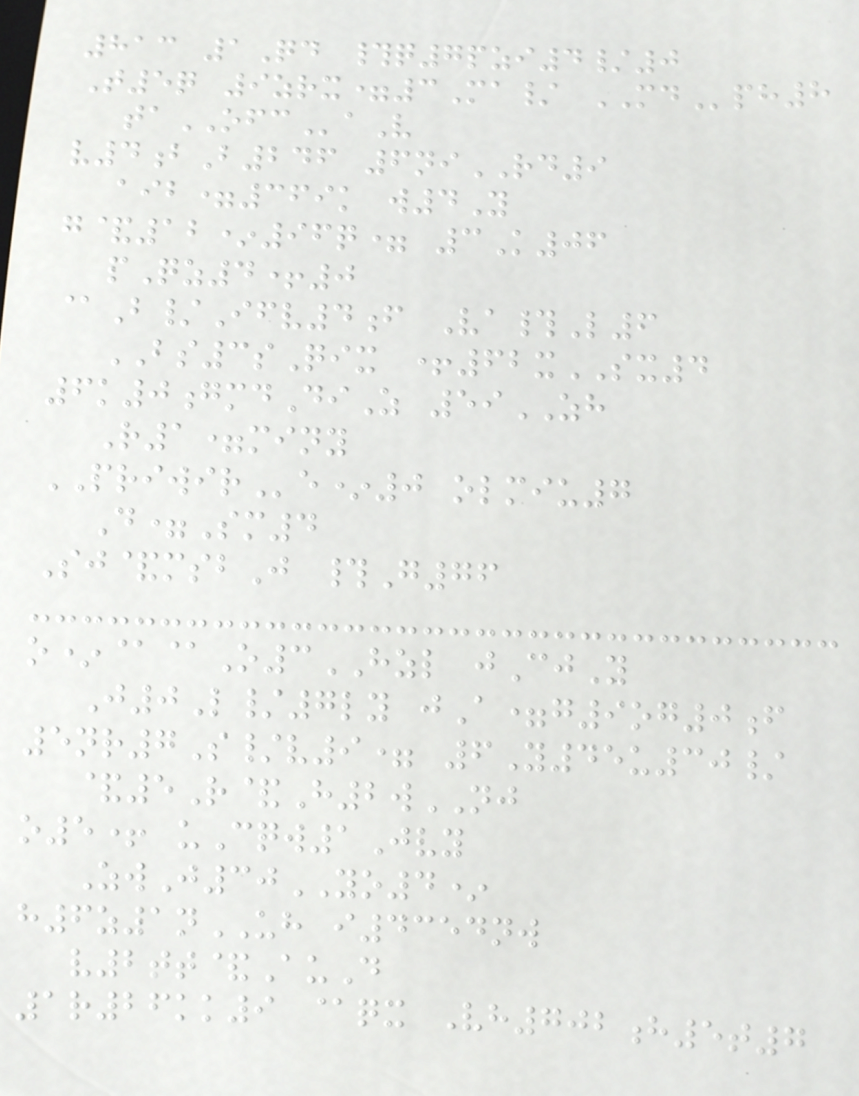813 1Qd #q7pzi4/0
T5q 9zrx=3Ma/ MDph8
taOFCaV
v4bB246 6niRD9
aib=369k w4Y
g&12*96q= 3K06
pQz4+0
@B/Ifv4f Va#L6
BS3sQix +62xSX4
6k0gmdDiZ 59ZH
R1=miny
PRIWIRe*0 olmiu7
D=Sm4
Sj&msbJ #G76
o*@@O3HZL jCjY
J0L/7ly jA=g9og0f
5nr7S/v9= 6Y45u30/
&5R&H2wNJ
o5+ uCqw1Jvy
ZwJ30YO4*
h6z1nUH i4354nw
v2tt&AuD
1r26kk9 @qx Vh702h5t7
